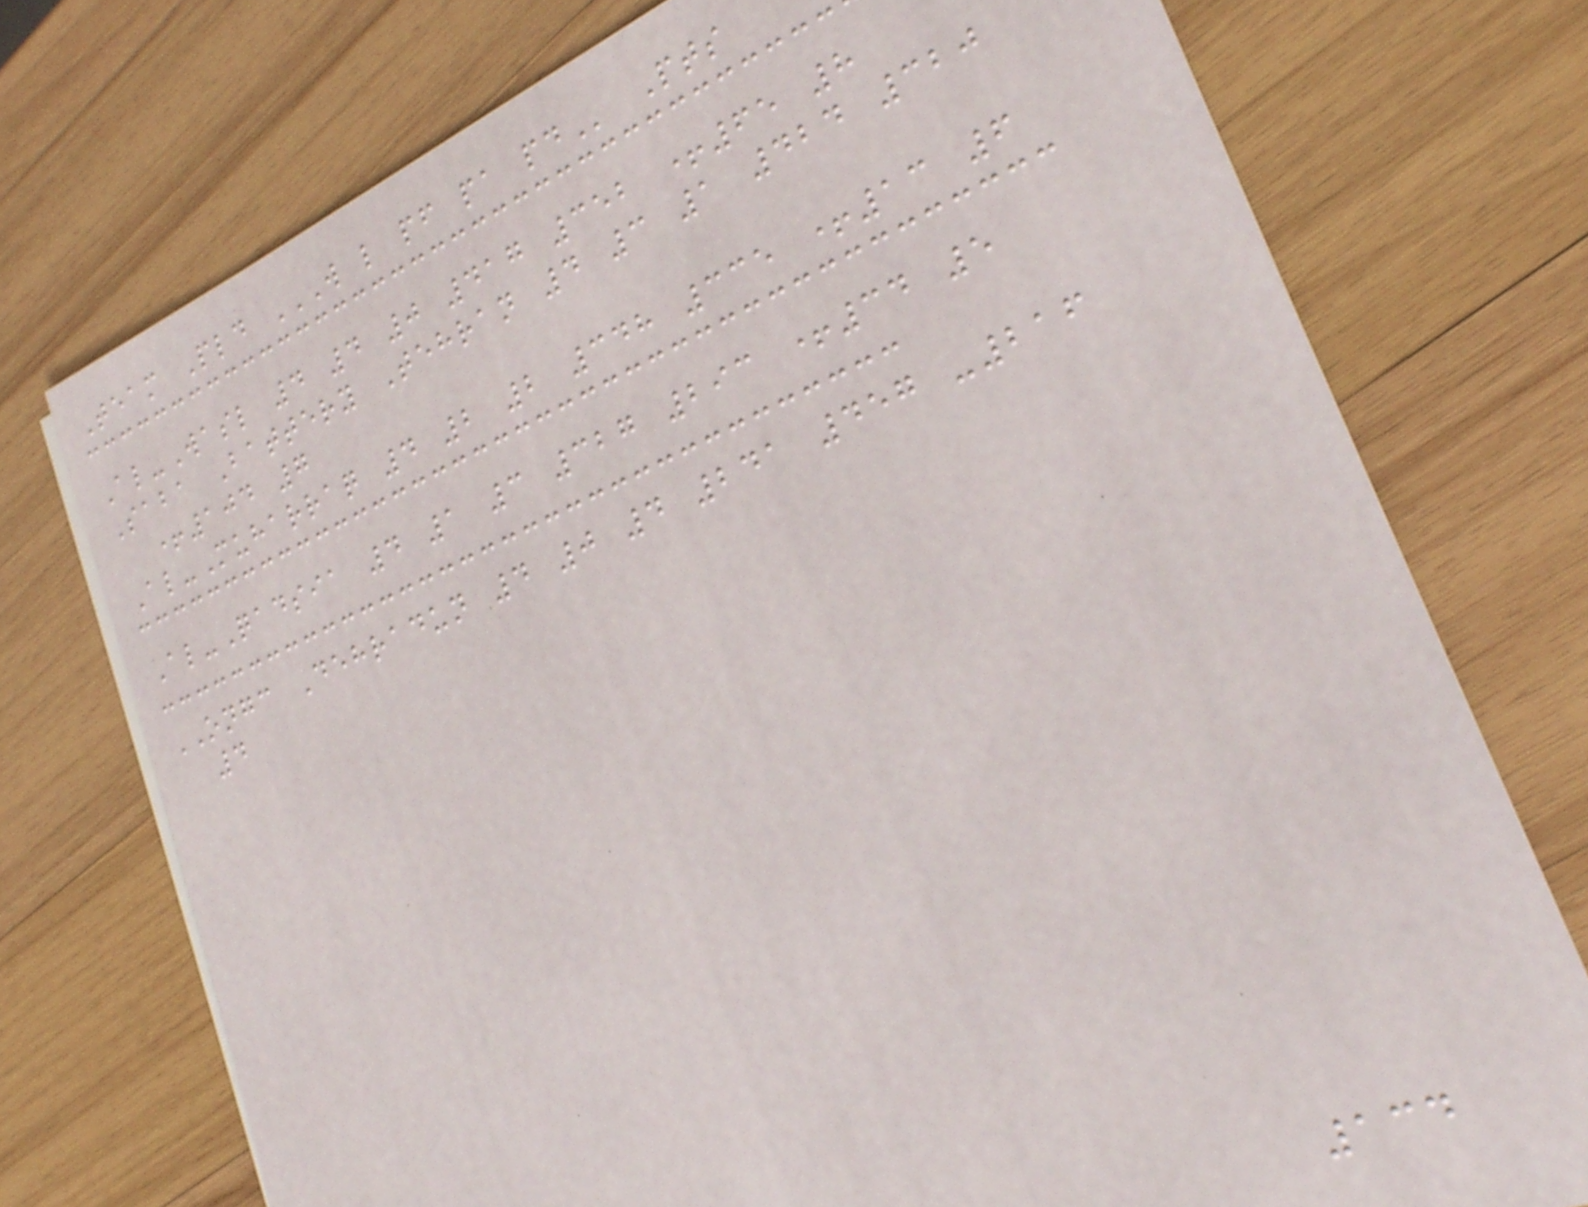Team Pld W L PF PA PD Pts
Al-Wasl 4 4 0 417 352 +65 8
Saba Battery Tehran 4 3 1 424 320
+104 7
Al-Muharraq 4 2 2 348 335 +13 6
Al-Qadsia 4 1 3 327 293 +34 5
ONGC Dehradun 4 0 4 241 457 -216
4
134
